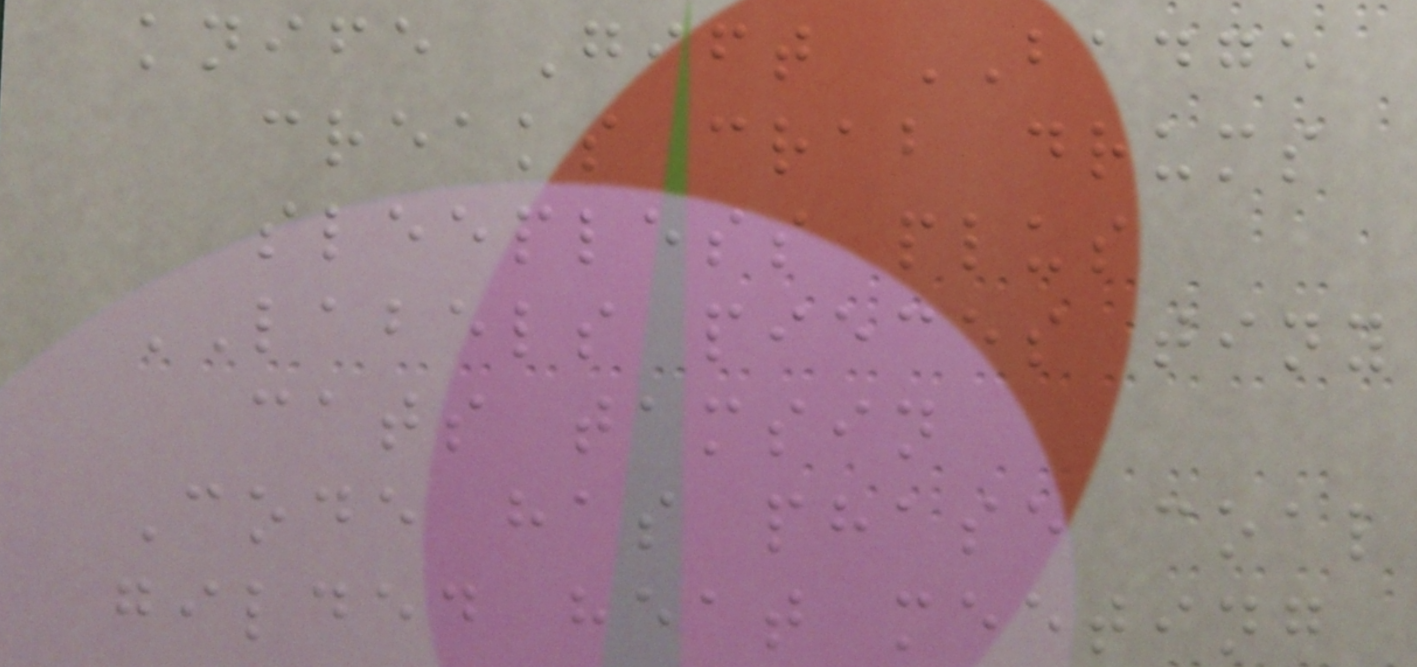knife Gift BADGE
creaks crab drums
sleepless plus
LABELS pieces tiny
cats tamsin
Code has phase coal
gilded heat meeting
